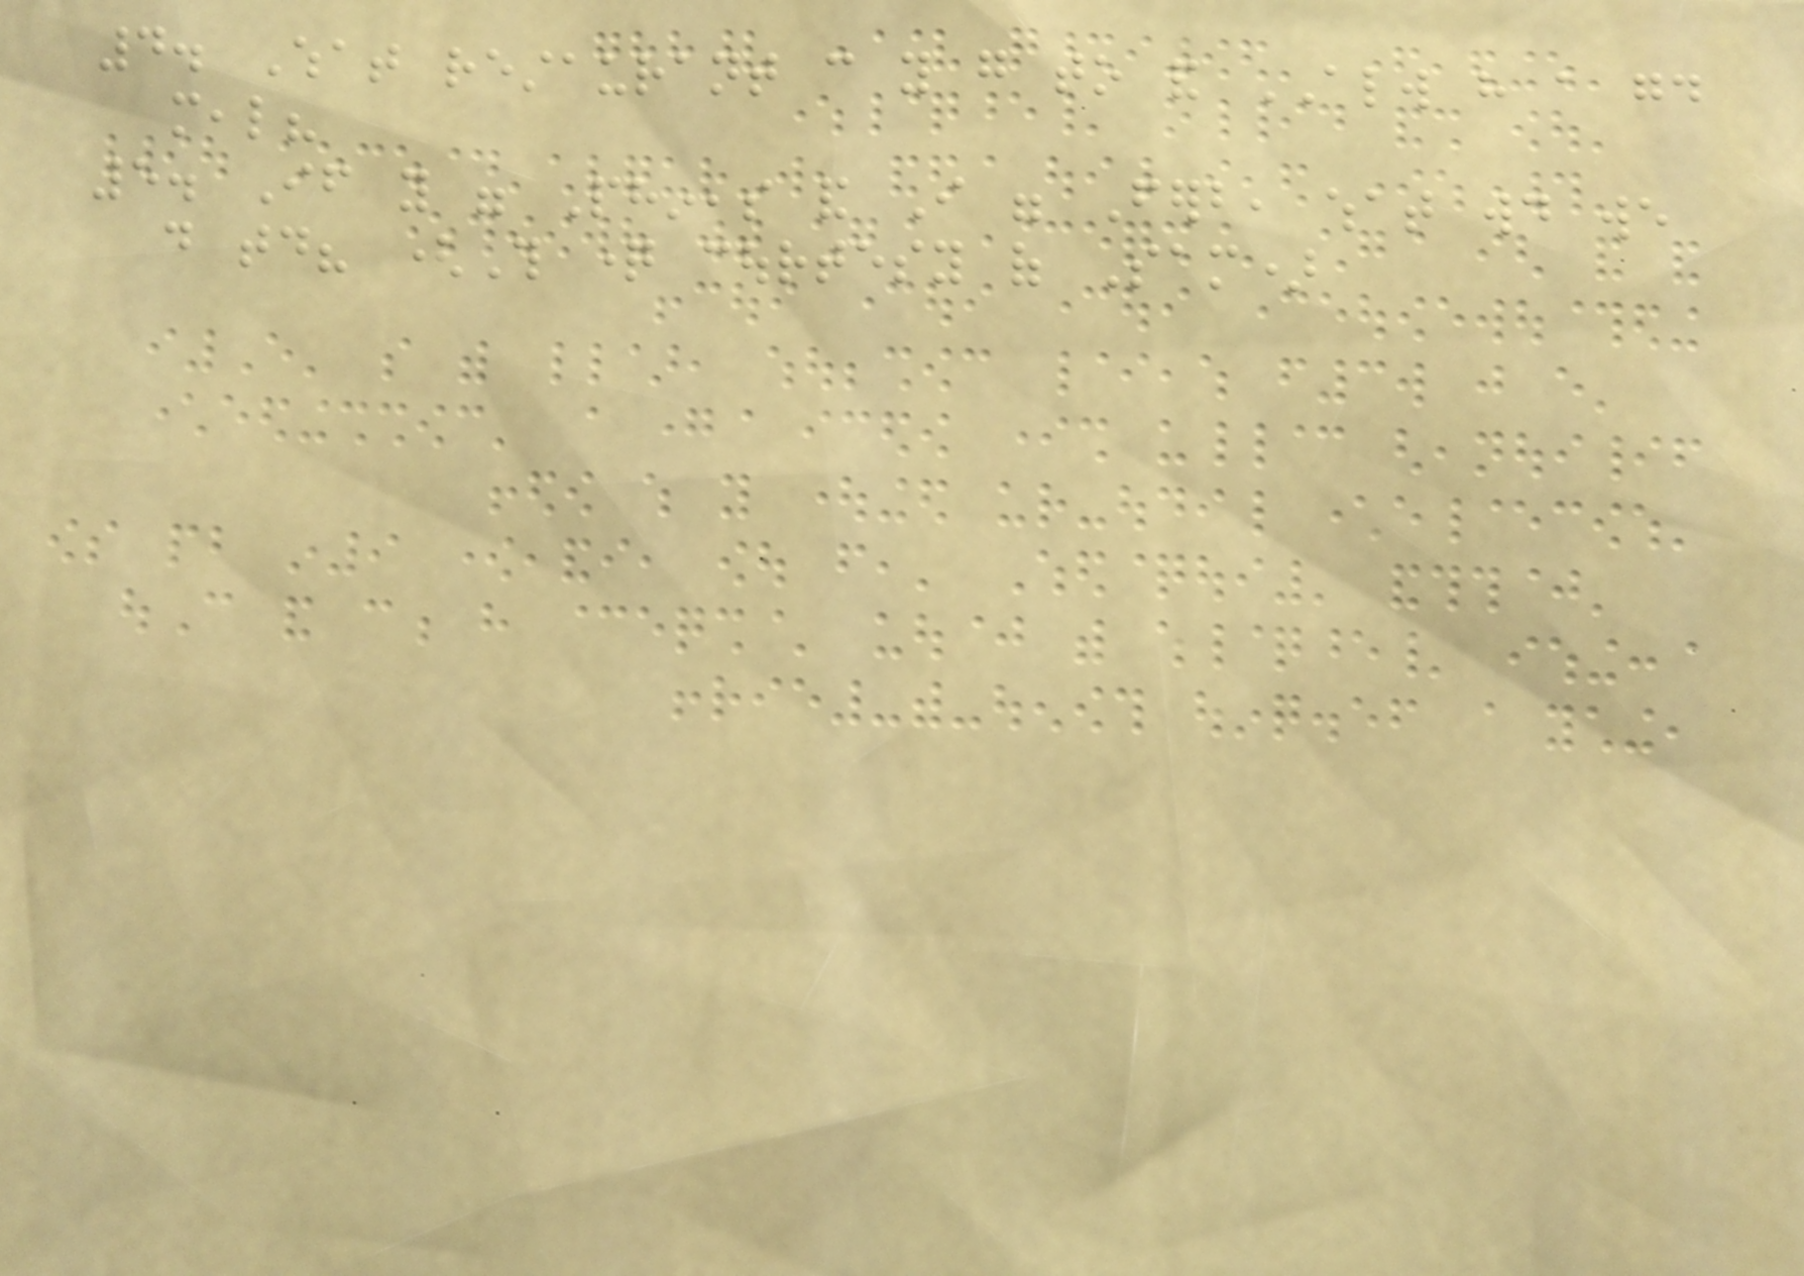4. What restaurant can you go to and ALWAYS have a good
meal?
5. If you were Phineas and I were Ferb, what would we
do today? (This question courtesy of Sam)
